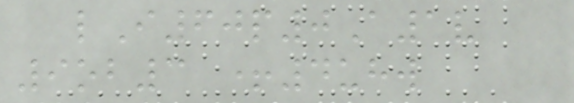lI60p0A1v
9ob3 +4uhw
